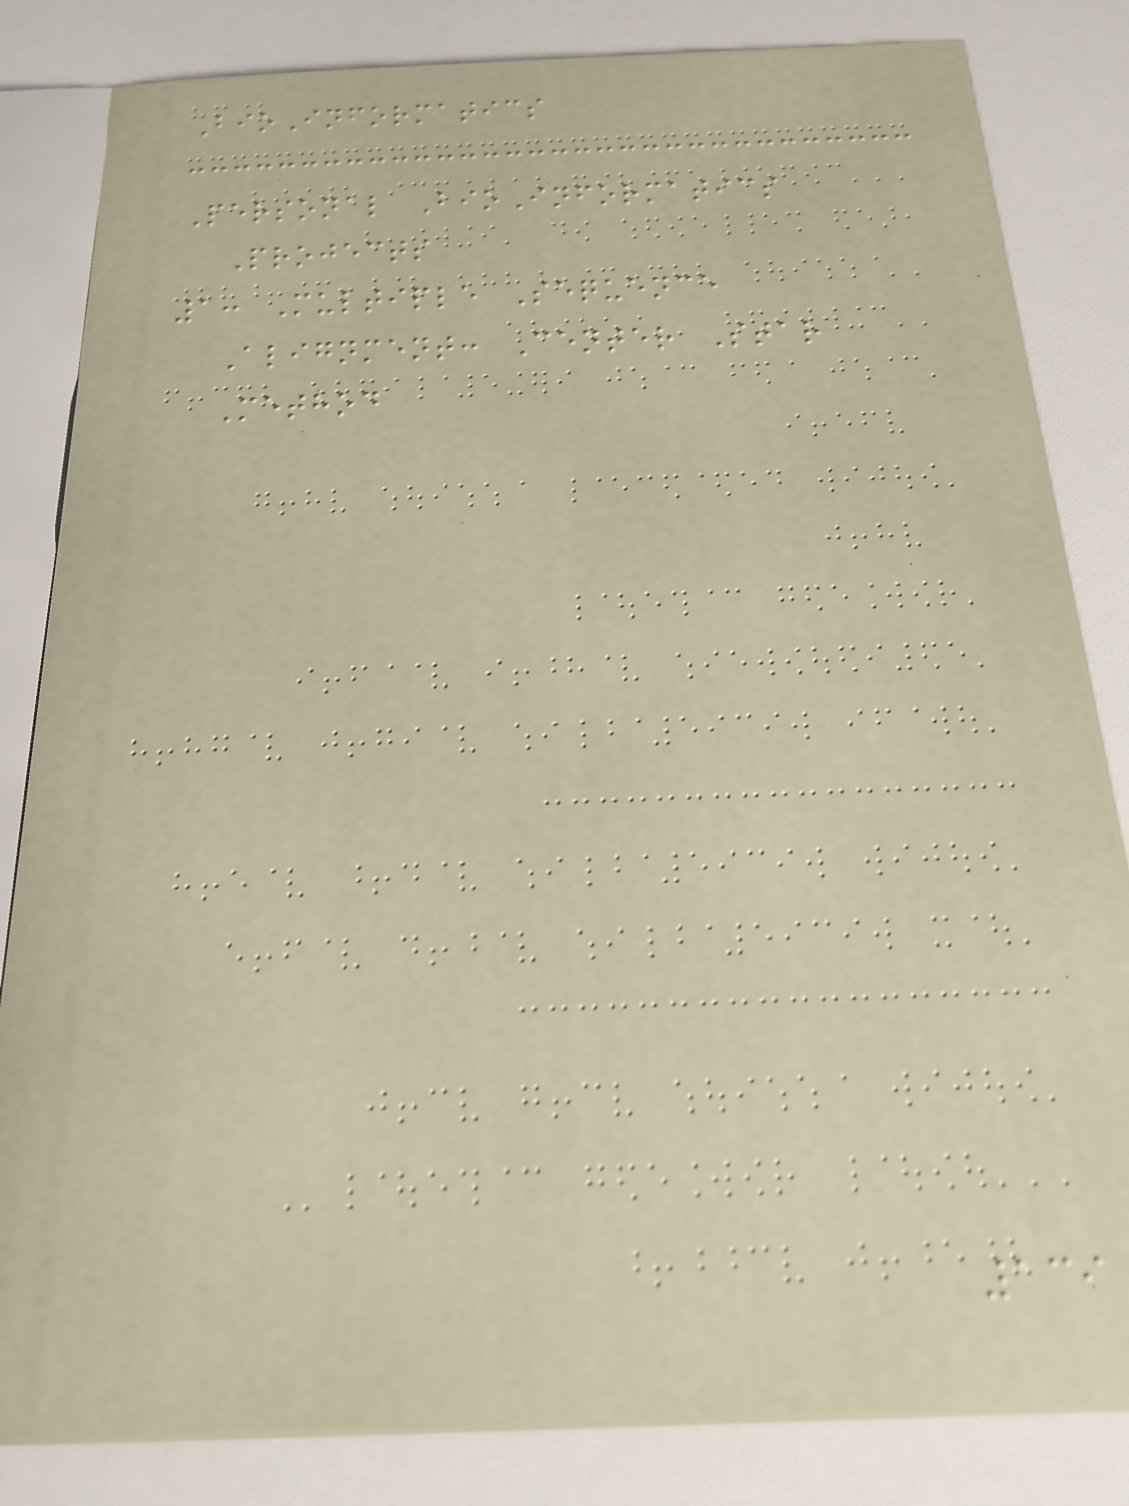BioInformatics
Personal BioInformatics
Projects
1: Multiple Sequence
Alignment: Center Star
Method
139
